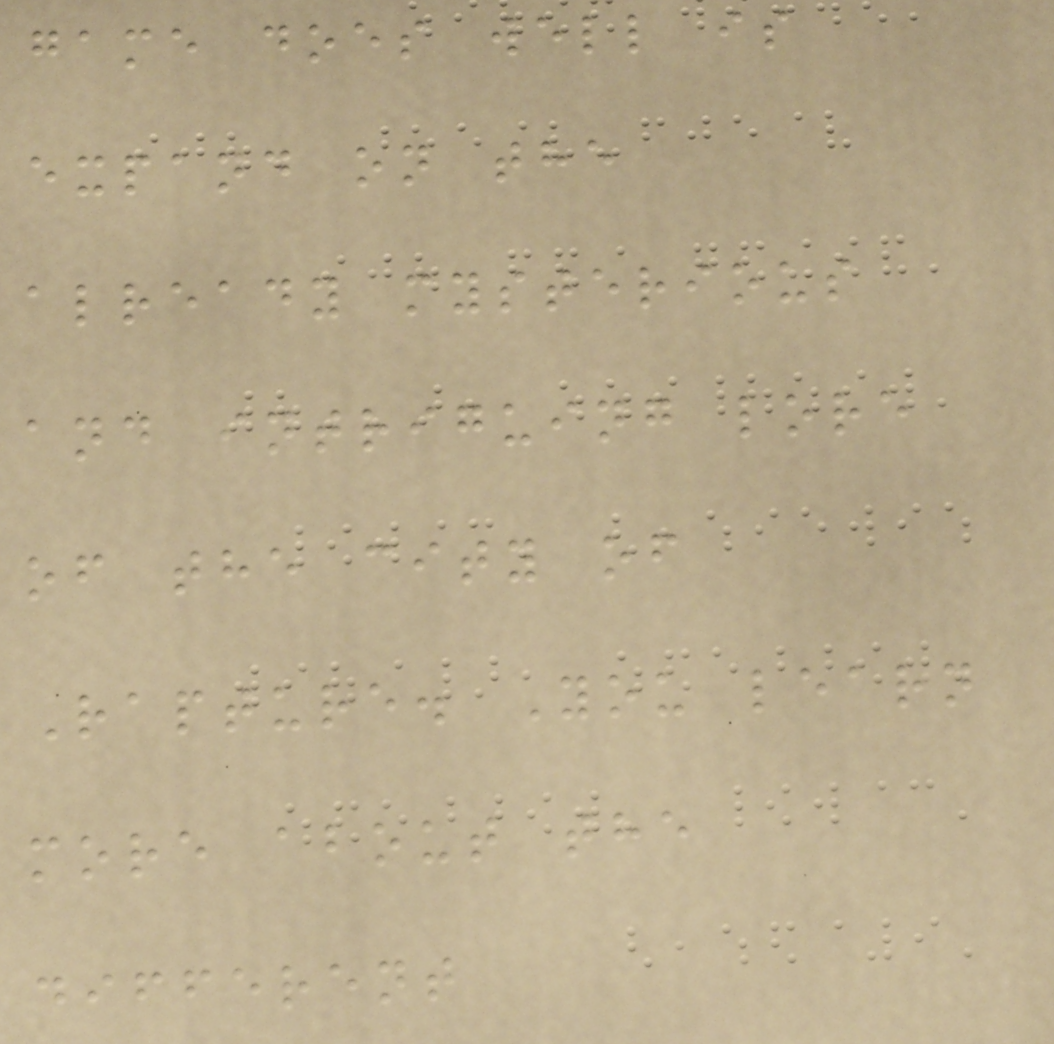game does well is
expand on the
already mysterious
and intriguing lore
of the city of
Rapture. You learn
more about the
different
